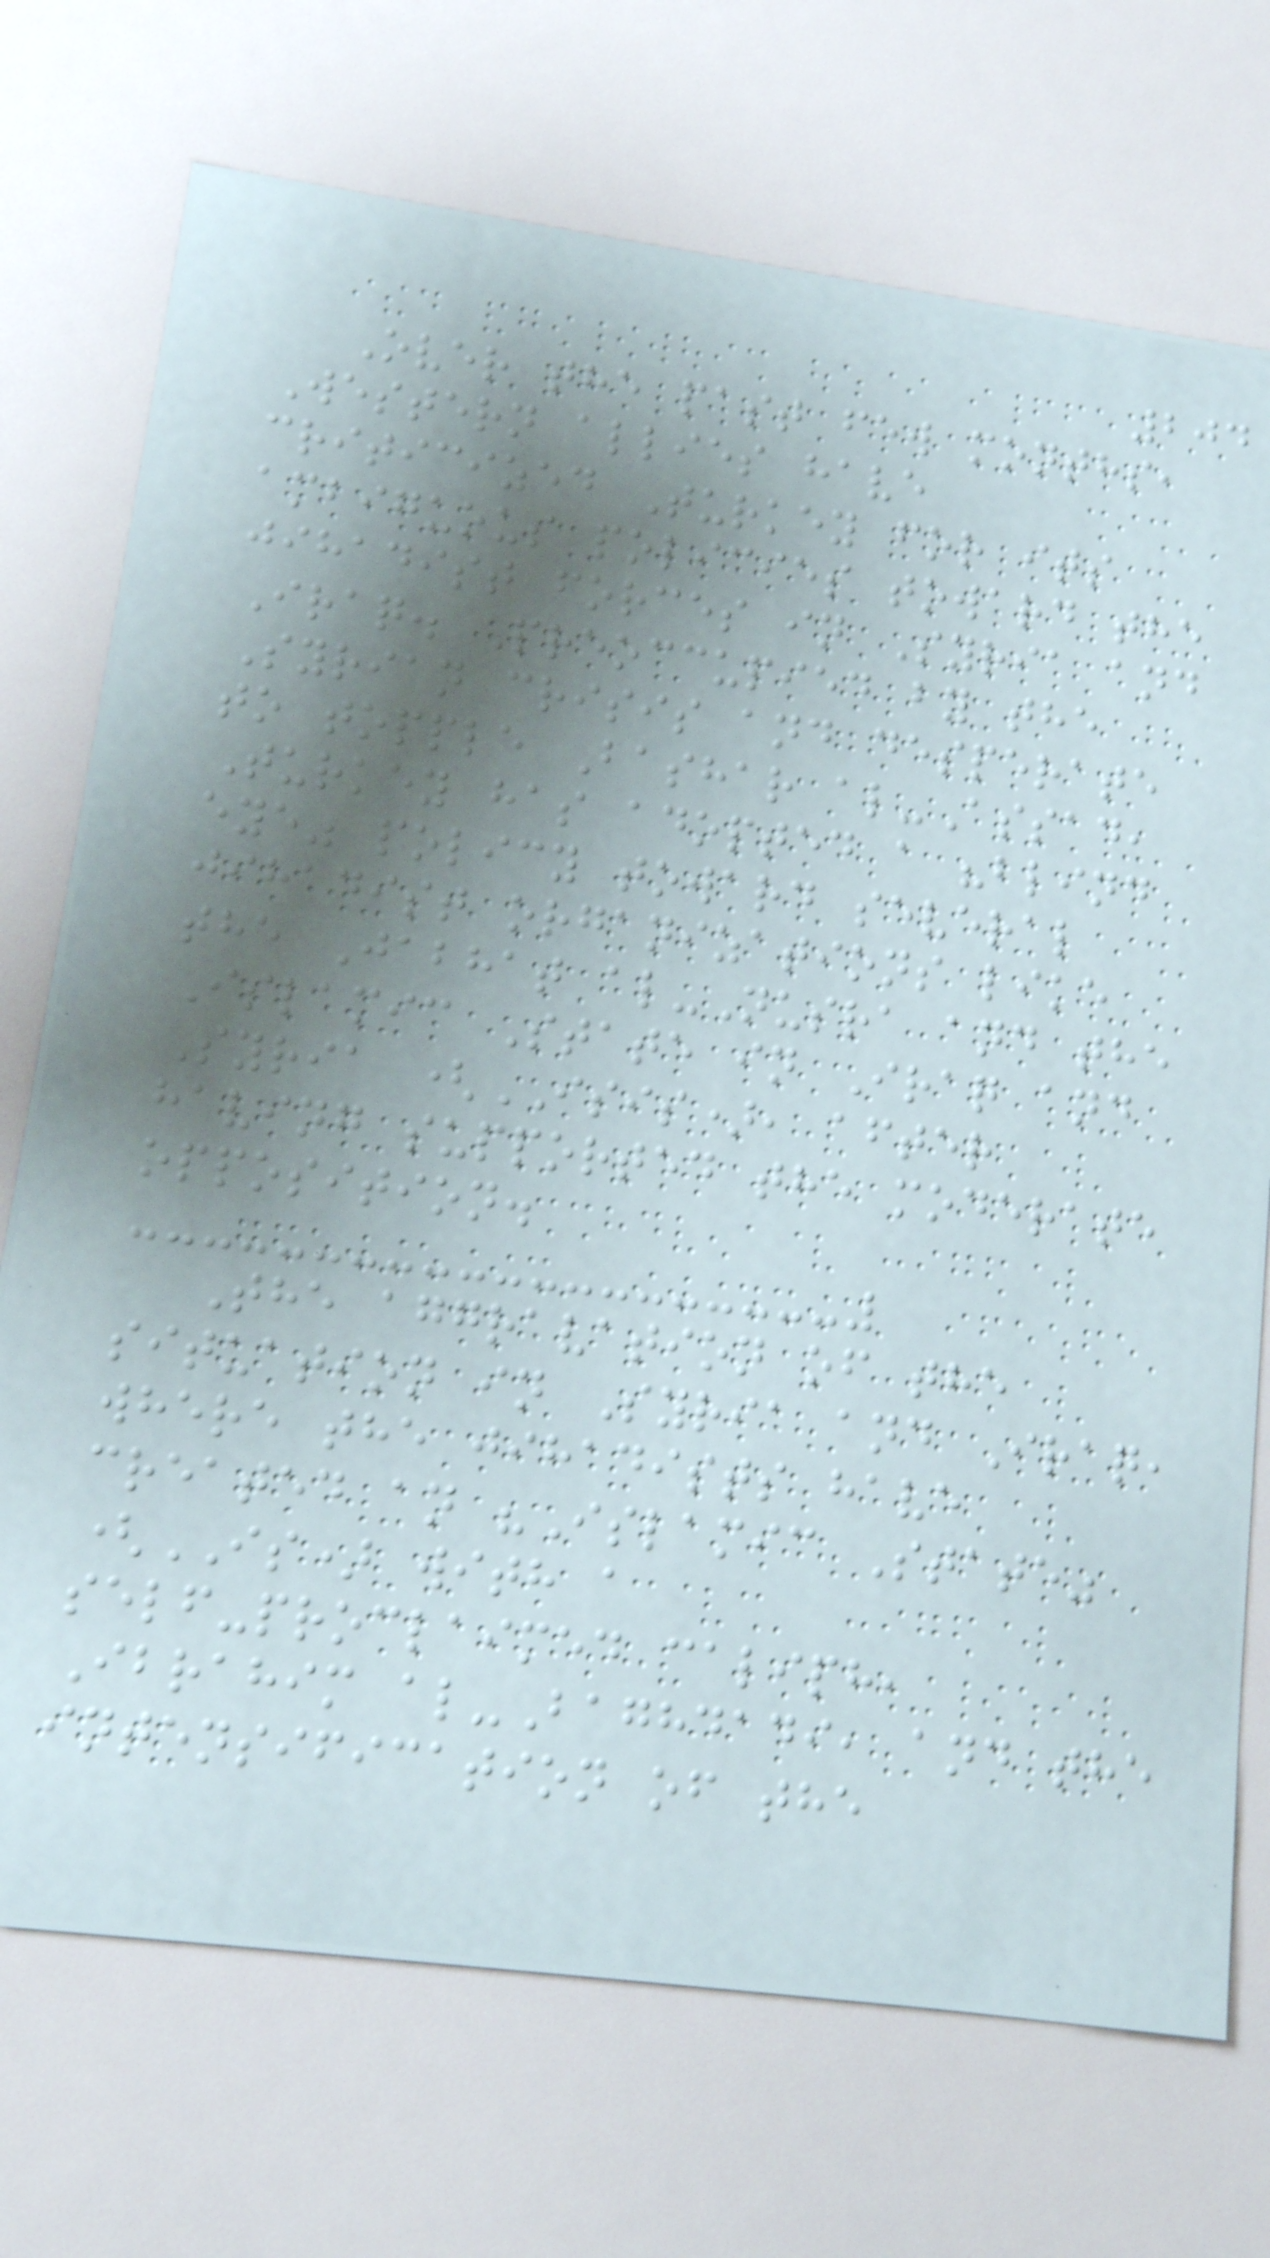204
Over the past few months,
Western allies have
criticized Turkey for its
ambiguous policies toward the
jihadist forces in Syria and
Iraq. Preoccupied by the
Syrian crisis and desperate
to topple Bashar al-Assad,
Turkey has adopted a "blind
eye" policy toward several
jihadist organizations like
the Jabhat al-Nusra and the
Islamic State in Iraq and
Syria (ISIS), after
having supported the moderate
opposition.
The aggravation of the
situation in Syria and Iraq,
where the jihadists have
created an "Islamic State"
(IS) with a
self-proclaimed caliph,
Ibrahim al-Baghdadi, and the
intensification of the
